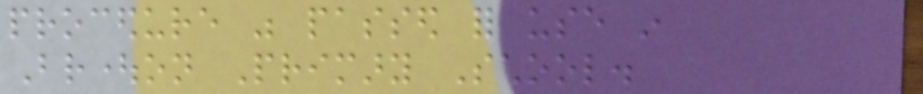procedure was passed for use in
Broughton Primary School.
